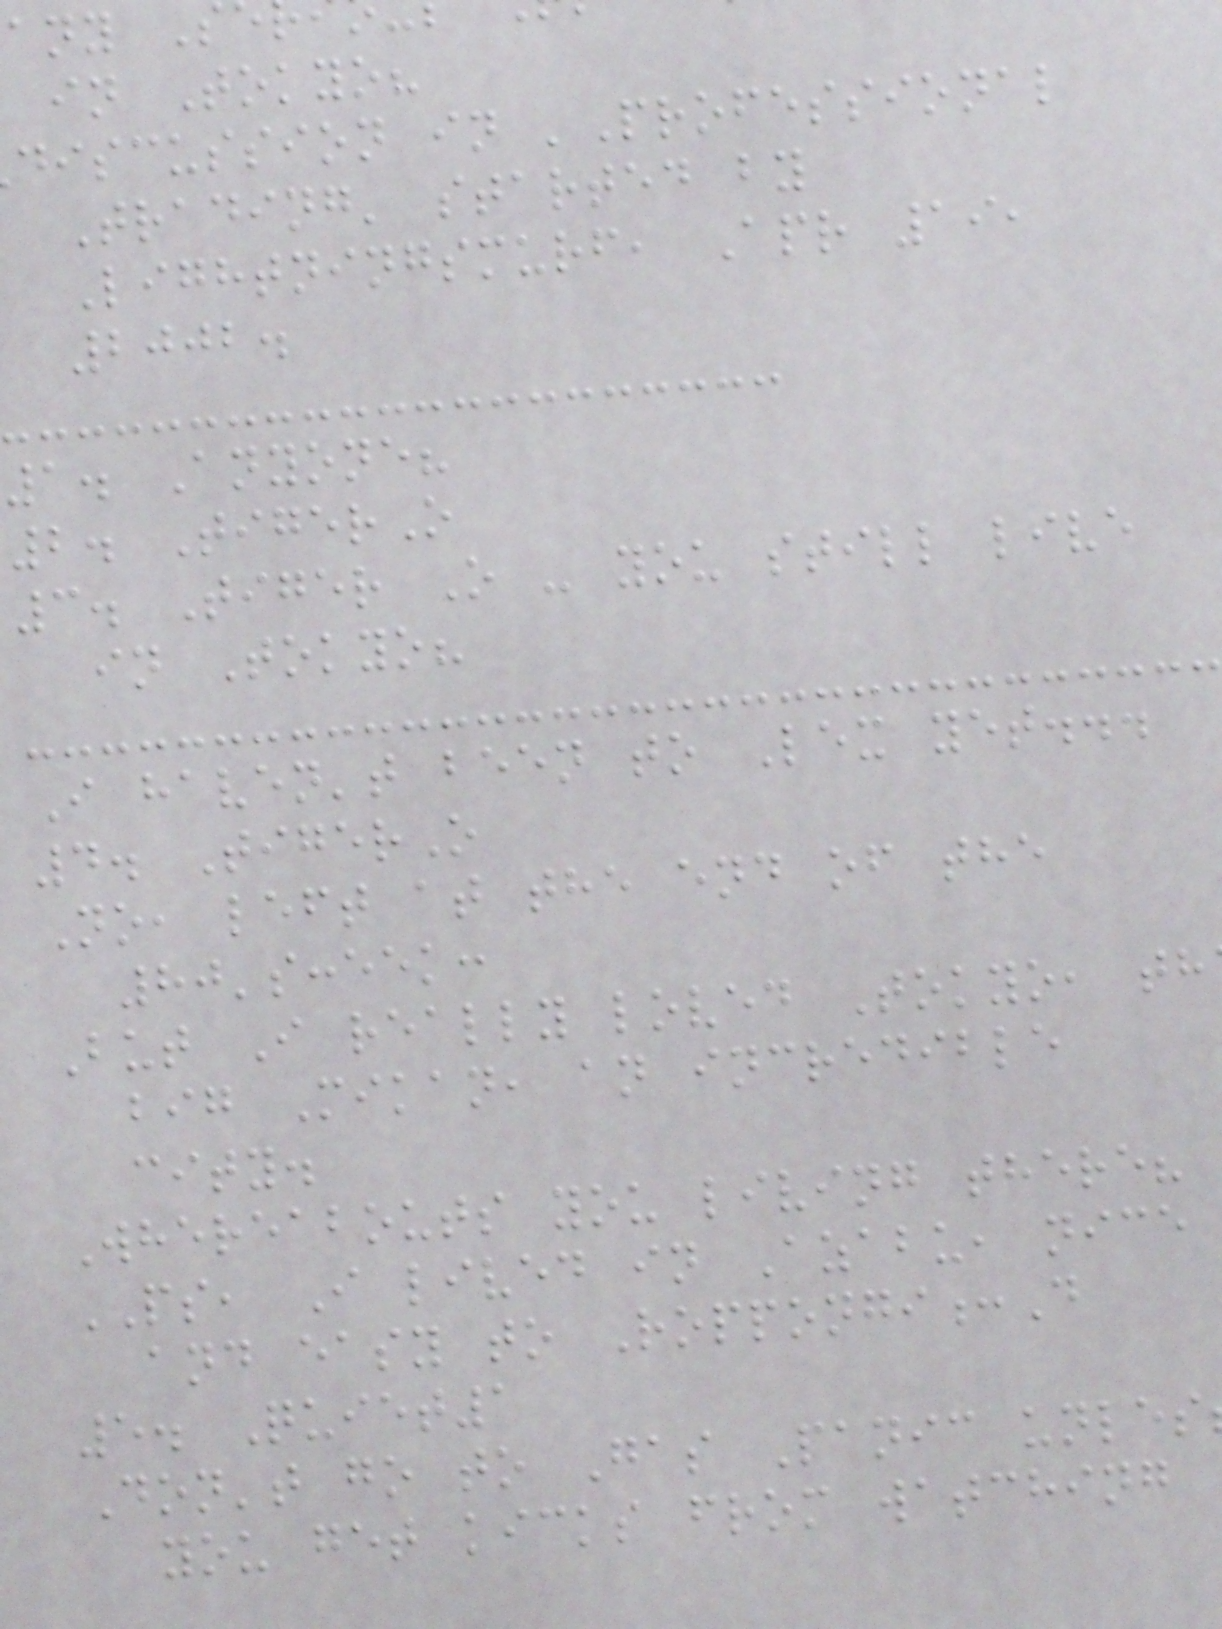in Tokyo?
discussion in 'Professional
Trading' started by
Lightningsmurf, Apr 19,
2002.
1. Anyone?
2. TigerO
3. Tiger O - you still live
in Tokyo?
I haven't been to Lex yet...
4. TigerO
No, left at the end of the
80's:eek:
But I really loved Tokyo, th
big Mikan, an incredible
city.
Whereabouts you living there?
PS, I lived in Azabu, nice
and easy to Roppongi:D
5. Quiet1
Don't go to Gas Panic unles
you get kicks from watching
